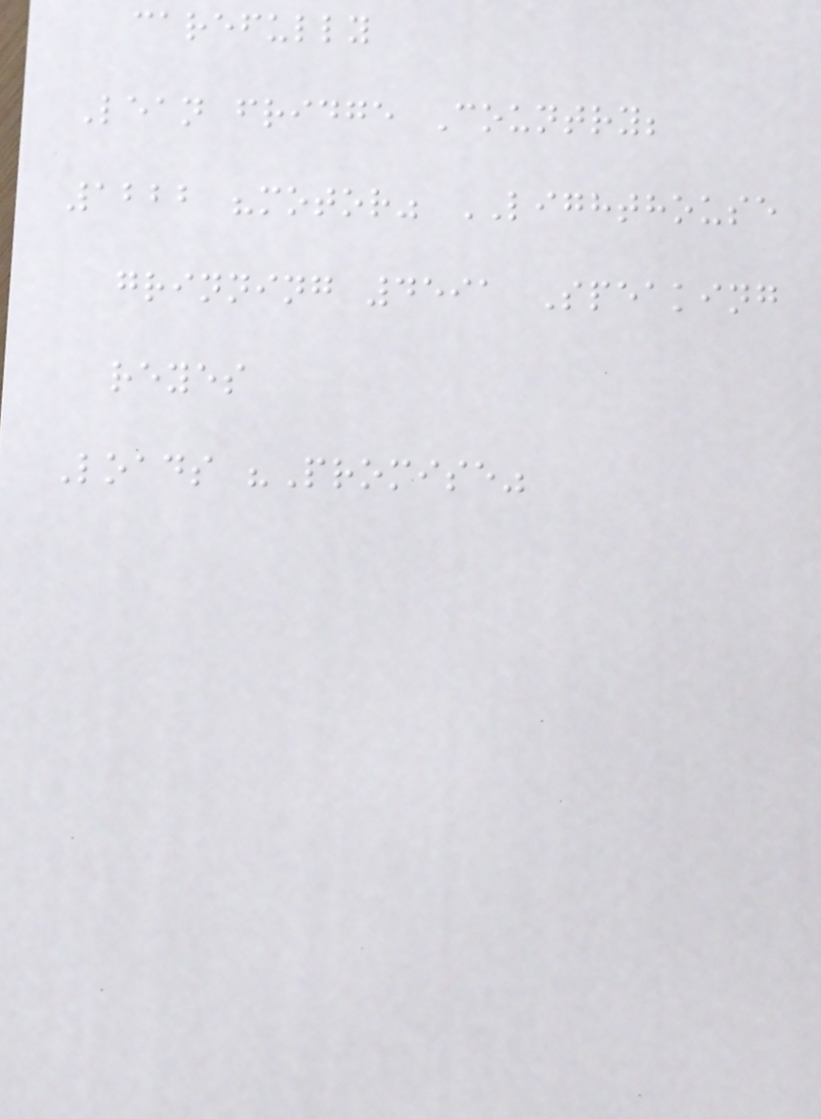carefully
Lean fridge Country;
1222 "motor" LIGHTHOUSE
grinning 4591 Speaking
reyes
Loads "Promise"
